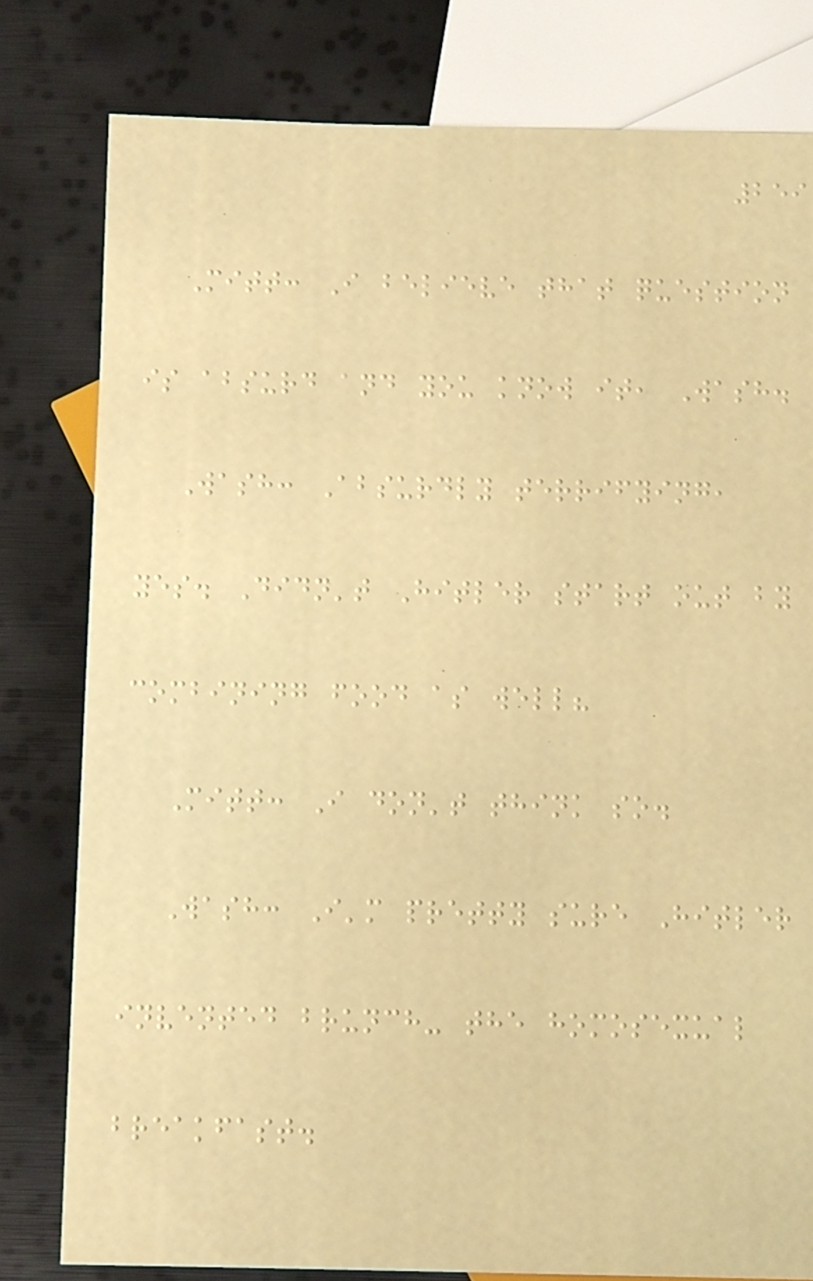259
Mitt: I believe that question
is absurd and you know it, Wash.
Wash: Absurdly terrifying,
yes. Didn't Hitler start out by
combining food as well?
Mitt: I don't think so.
Wash: I'm pretty sure Hitler
invented brunch- the homosexual
breakfast.
